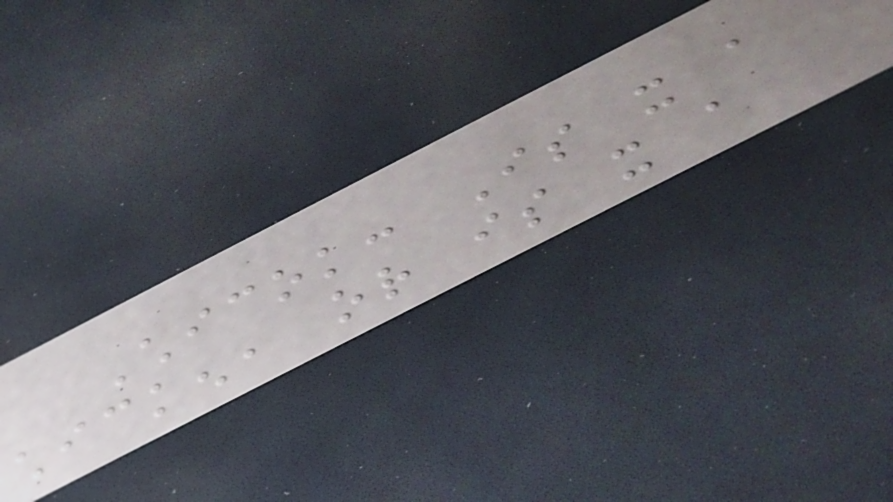Chicok: Is it a
chicken, or is it a
